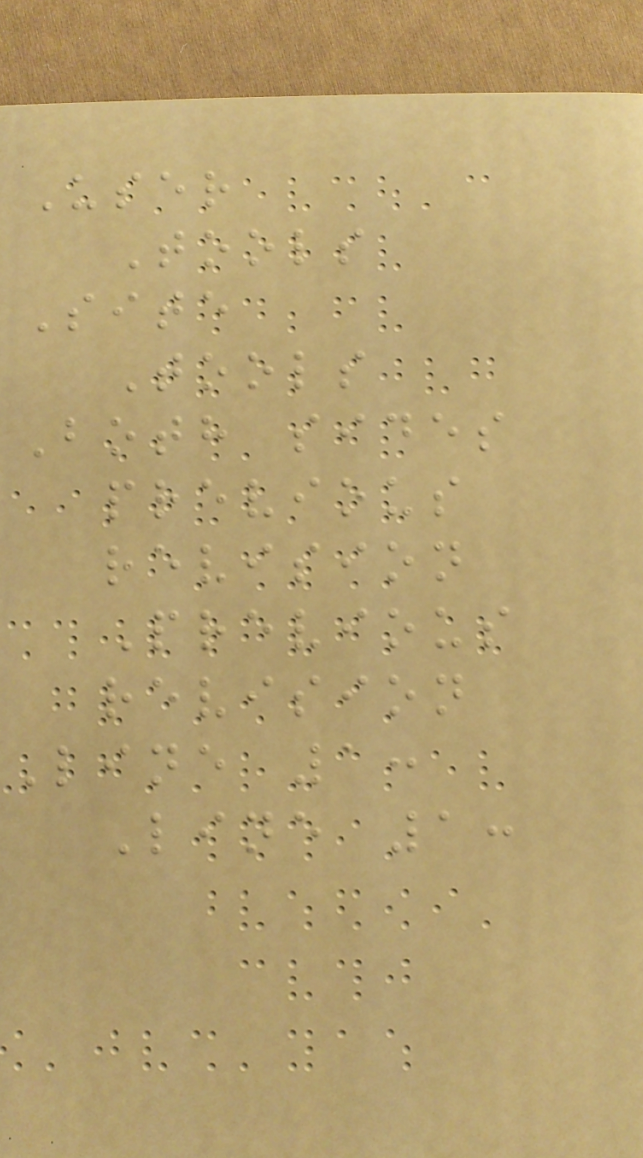User
Tools
Site
Tools
Both sides
previous
revision
Previous
revision
Line 1:
Line 1:
